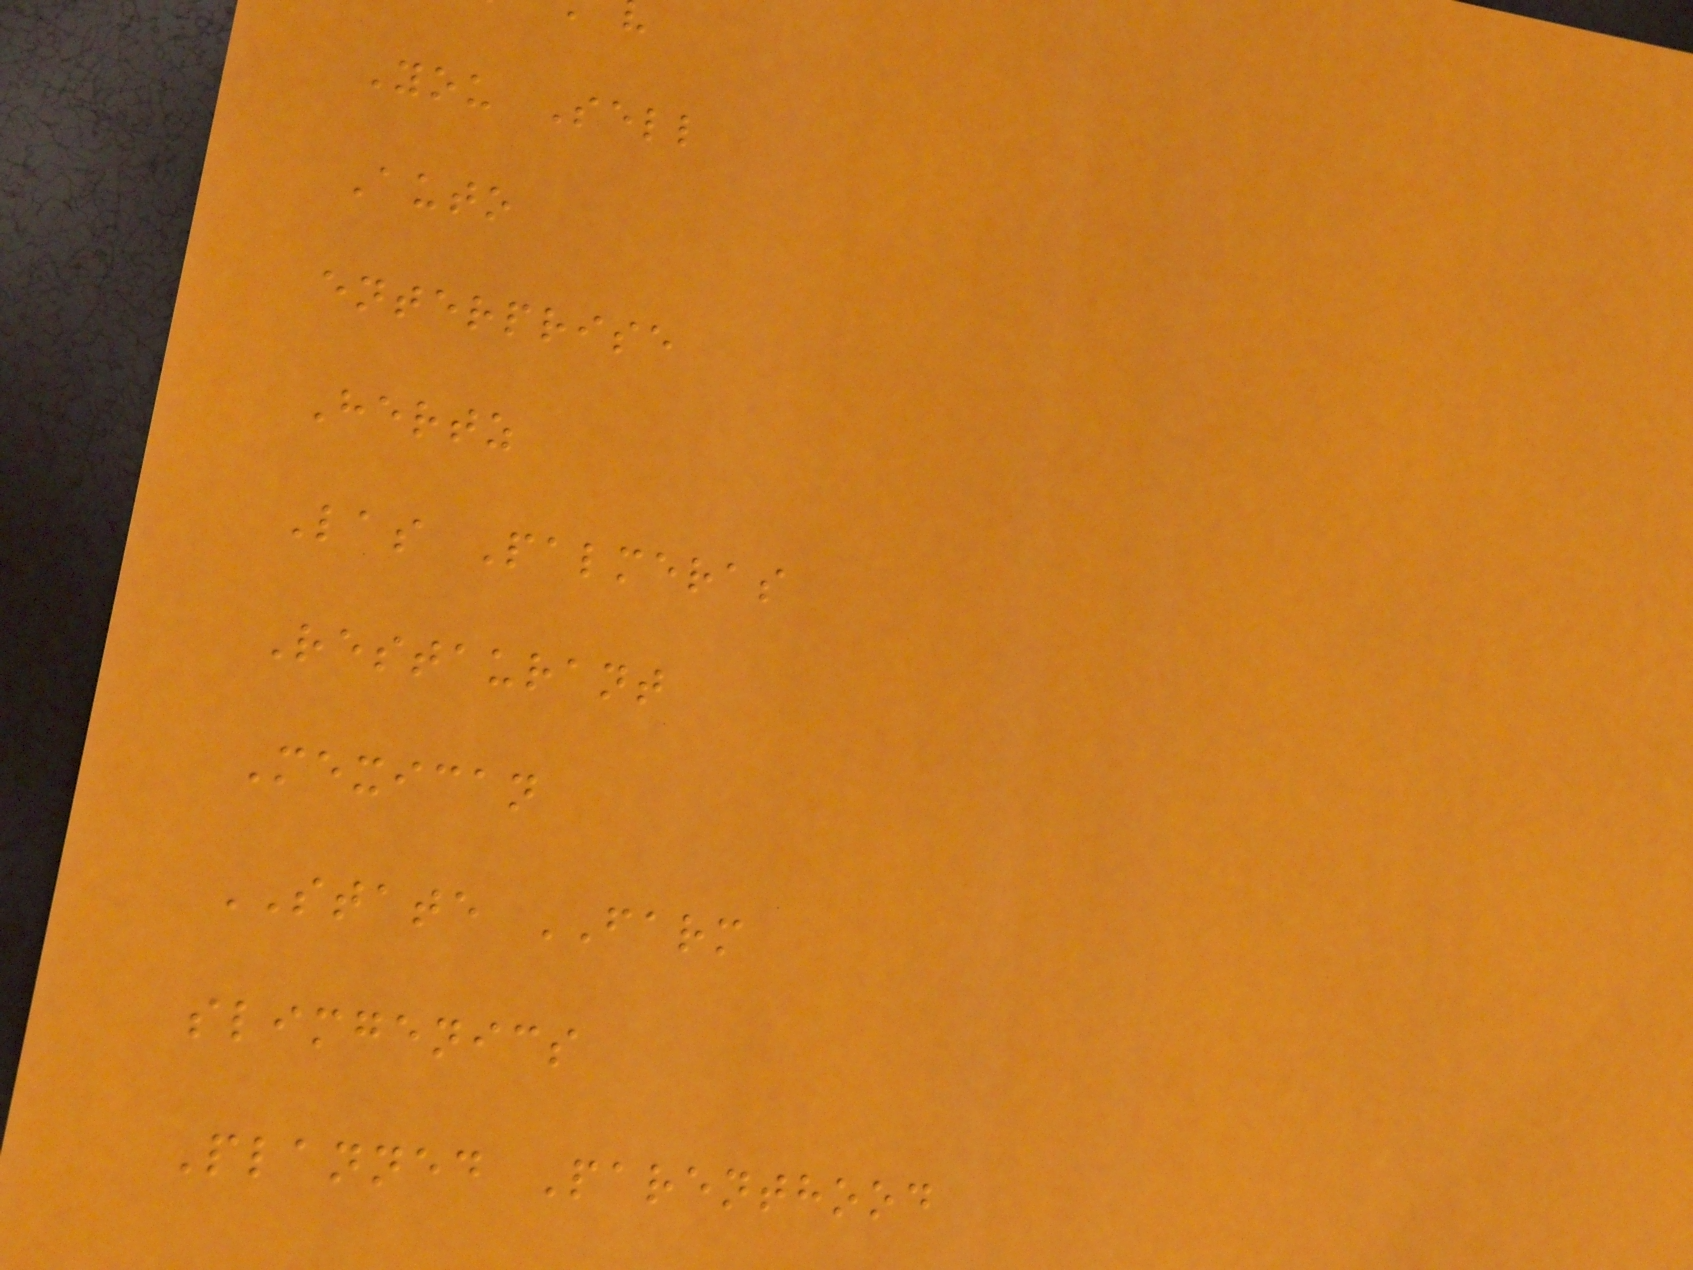You Sell
Auto
enterprise
Hertz
Las Palmeras
Restaurant
Mexican
STATE FARM
slimgenics
Planned Parenthood
